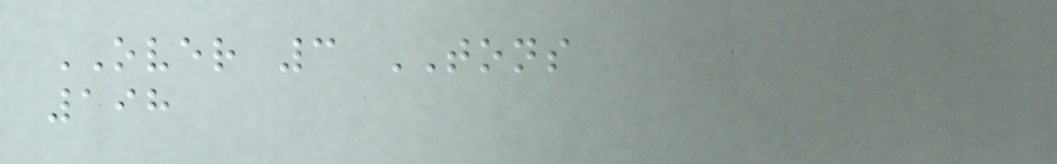OVER 3 TONS
198
